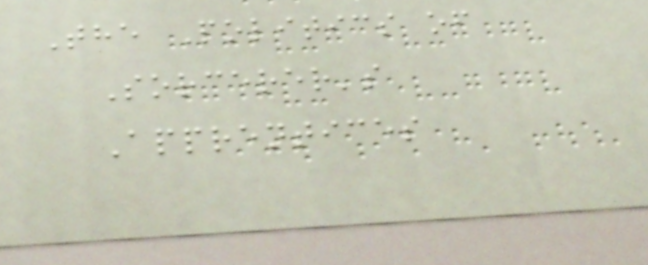The Politics of
Sorcerer's
Apprentices
